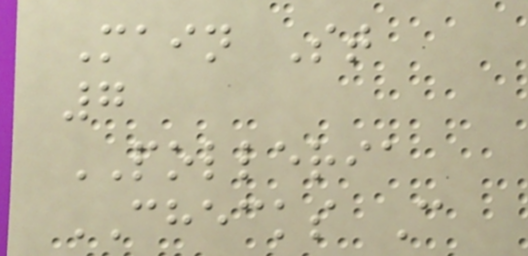Main St
7
POLLERIA
CHECKS C
